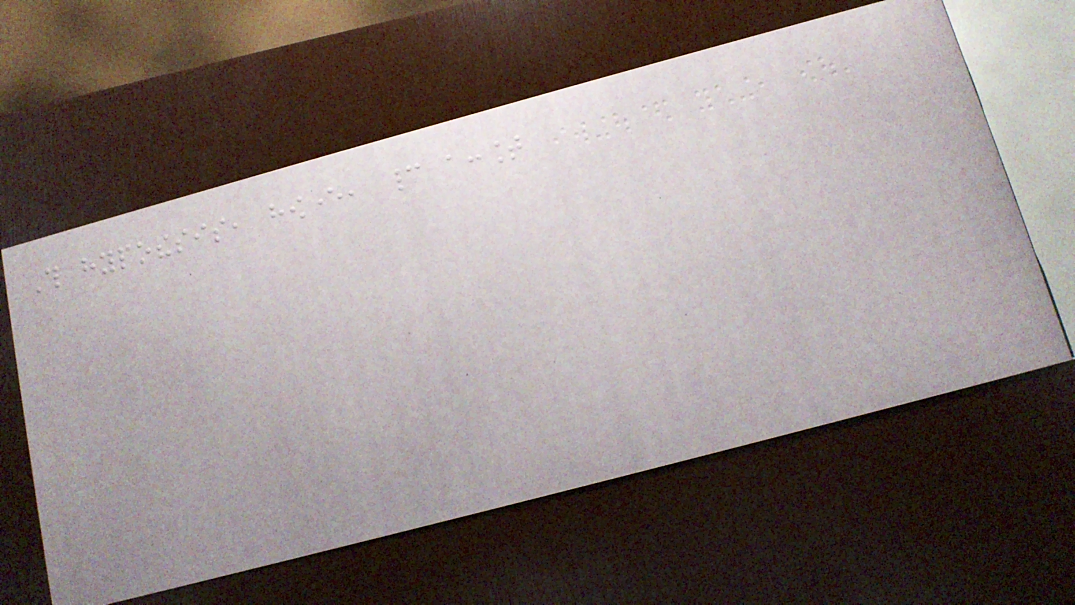This hypothesis, however, cannot account
